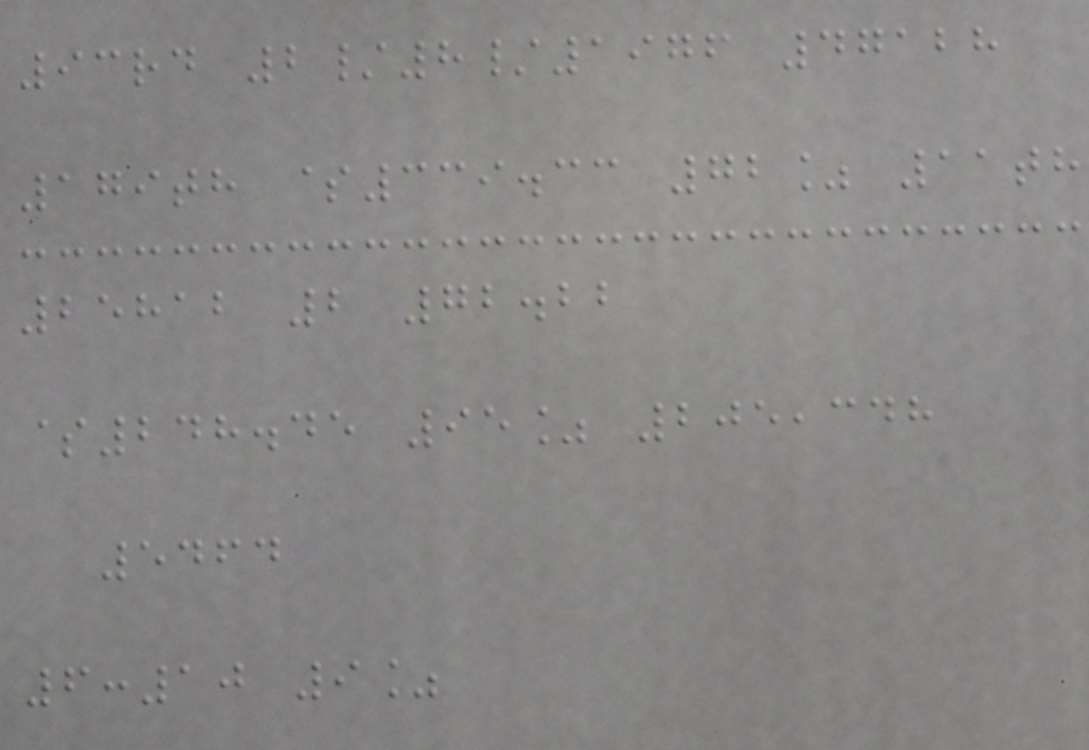93rd 2/8/1976 47128
179th $339.33 72% 11th
25812 2 72.22
$248.45 95% 205,348
5464
6:10 9%
